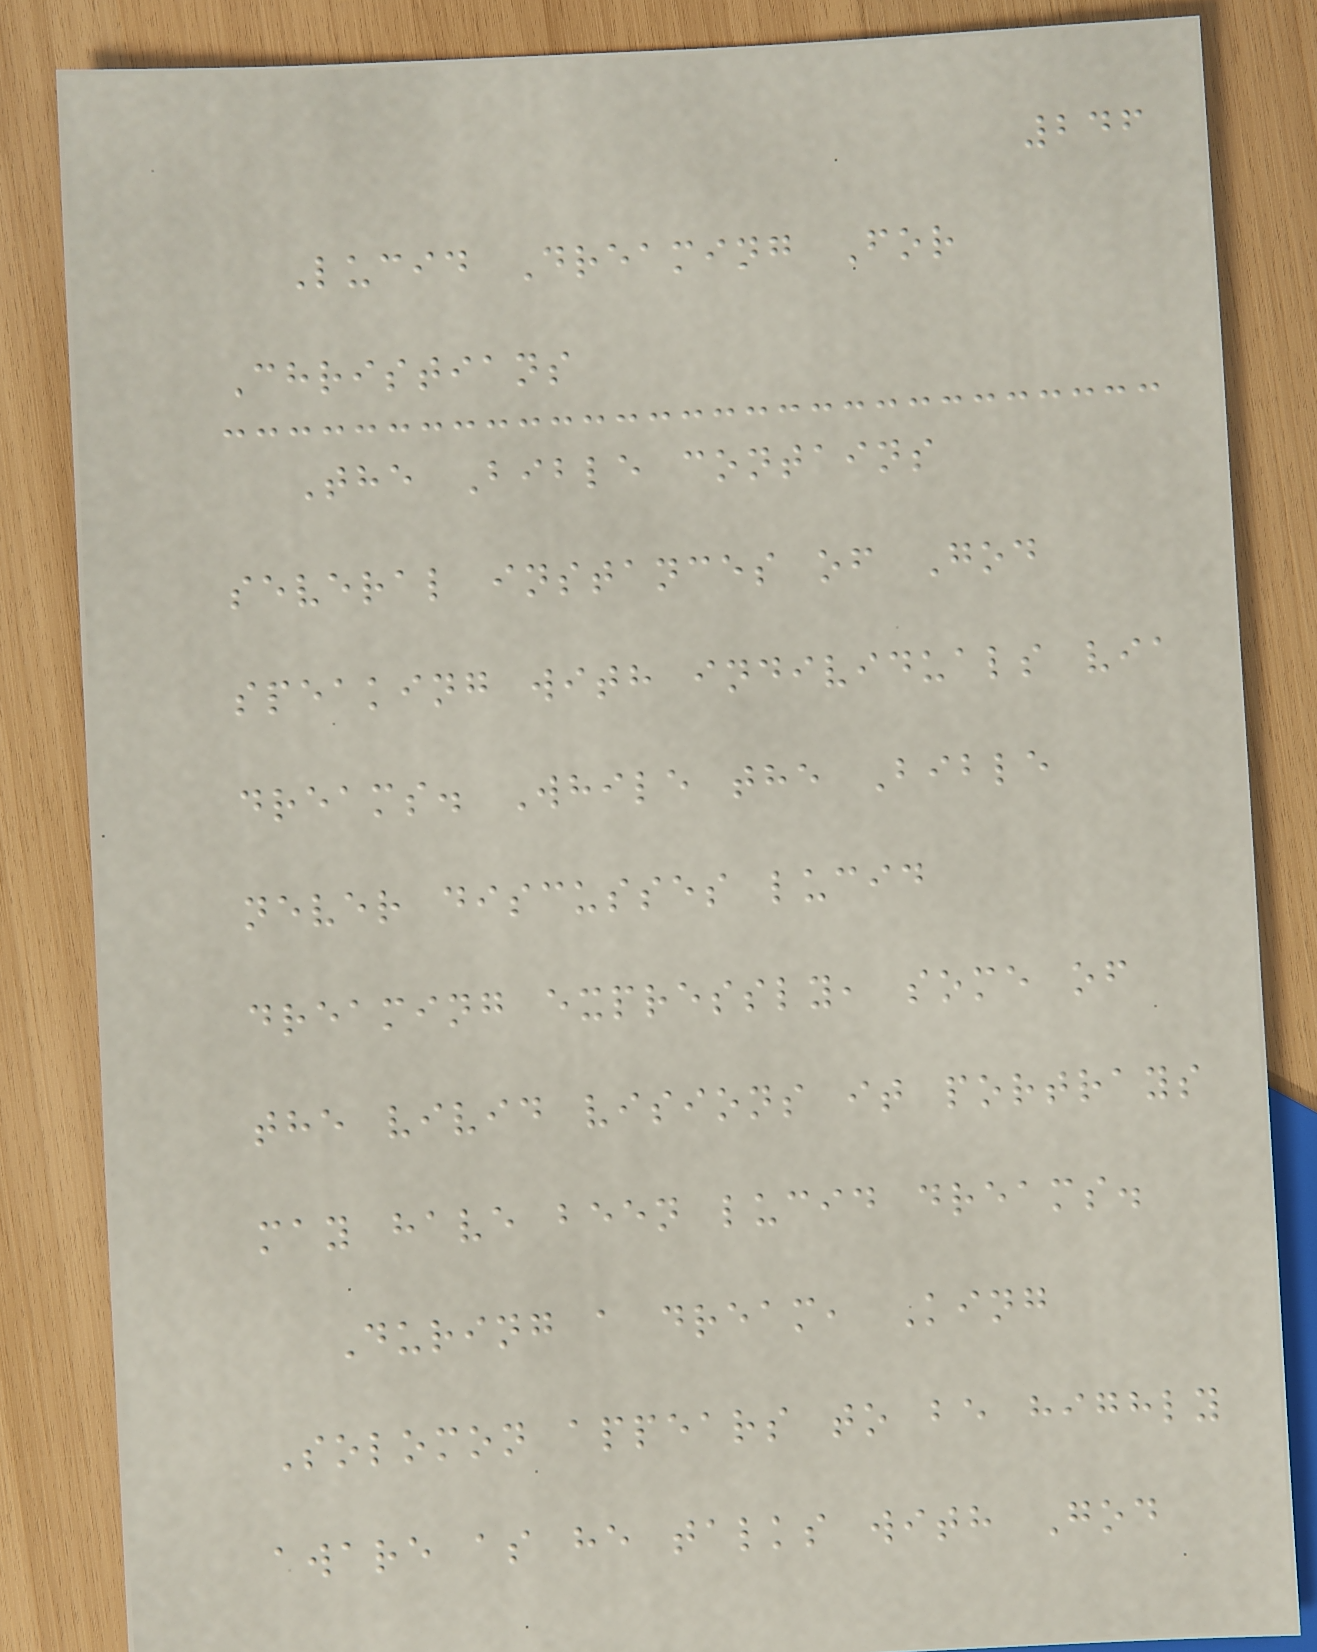246
Lucid Dreaming For
Christians
The Bible contains
several instances of God
speaking with individuals via
dreams. While the Bible
never discusses lucid
dreaming expressly, some of
the vivid visions it portrays
may have been lucid dreams.
During a dream, King
Solomon appears to be highly
aware as he talks with God
